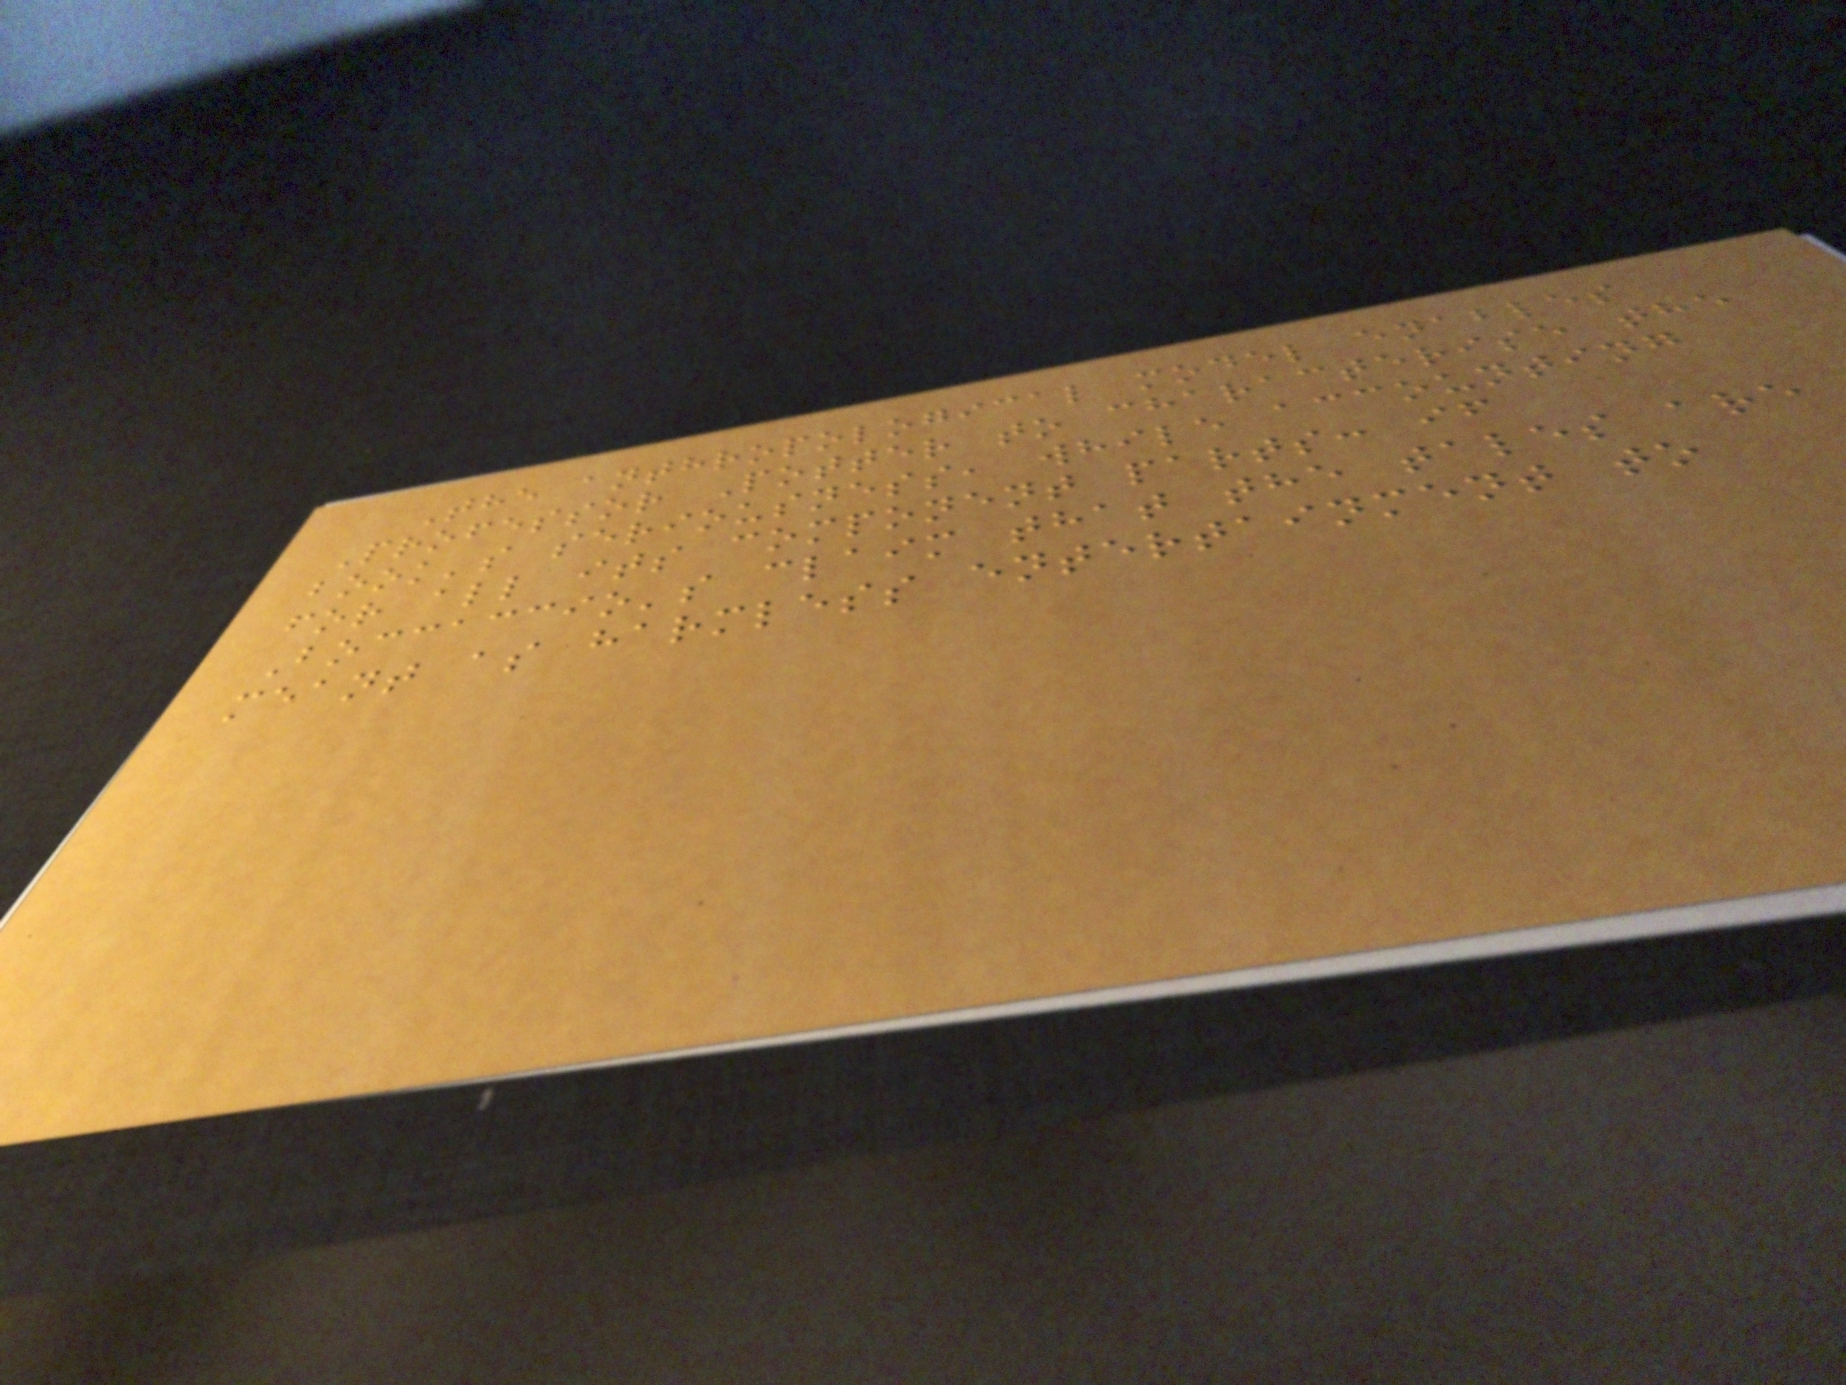The anthropological model enables
Professor Potter to characterise the
book's seriousness, while accounting
for all its component parts: if
Boccaccio's claim that the tales are
meant as harmless entertainment to
